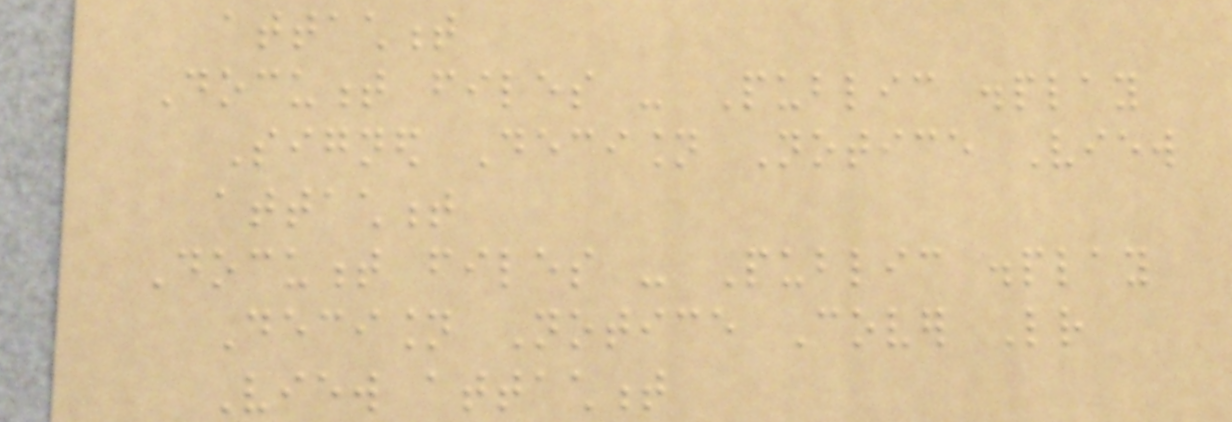attachment
Document files - Public display
Signed Decision Notice View
attachment
Document files - Public display
Decision Notice Cover Letter
View attachment
